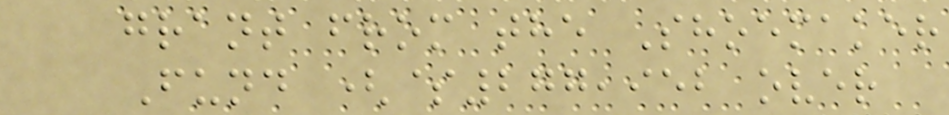grant from the Shoemaker
Fund ($277,952 over
